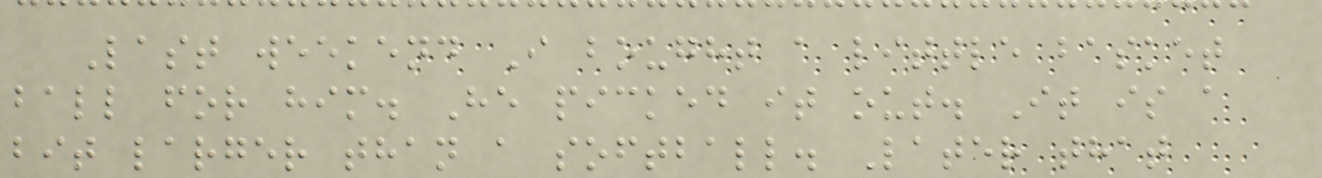Last weekend I bought a little basket
ball for him. He picked it out. It is a
bit larger than a softball. Later that
